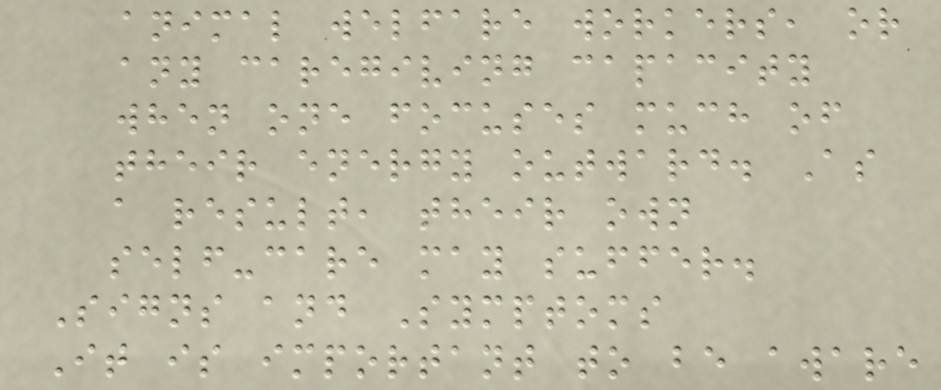animal welfare workers, or
any caregiving capacity
when one focuses much of
their energy outward. As
a result, their own
self-care may suffer.
Signs and Symptoms
It is important to be aware
